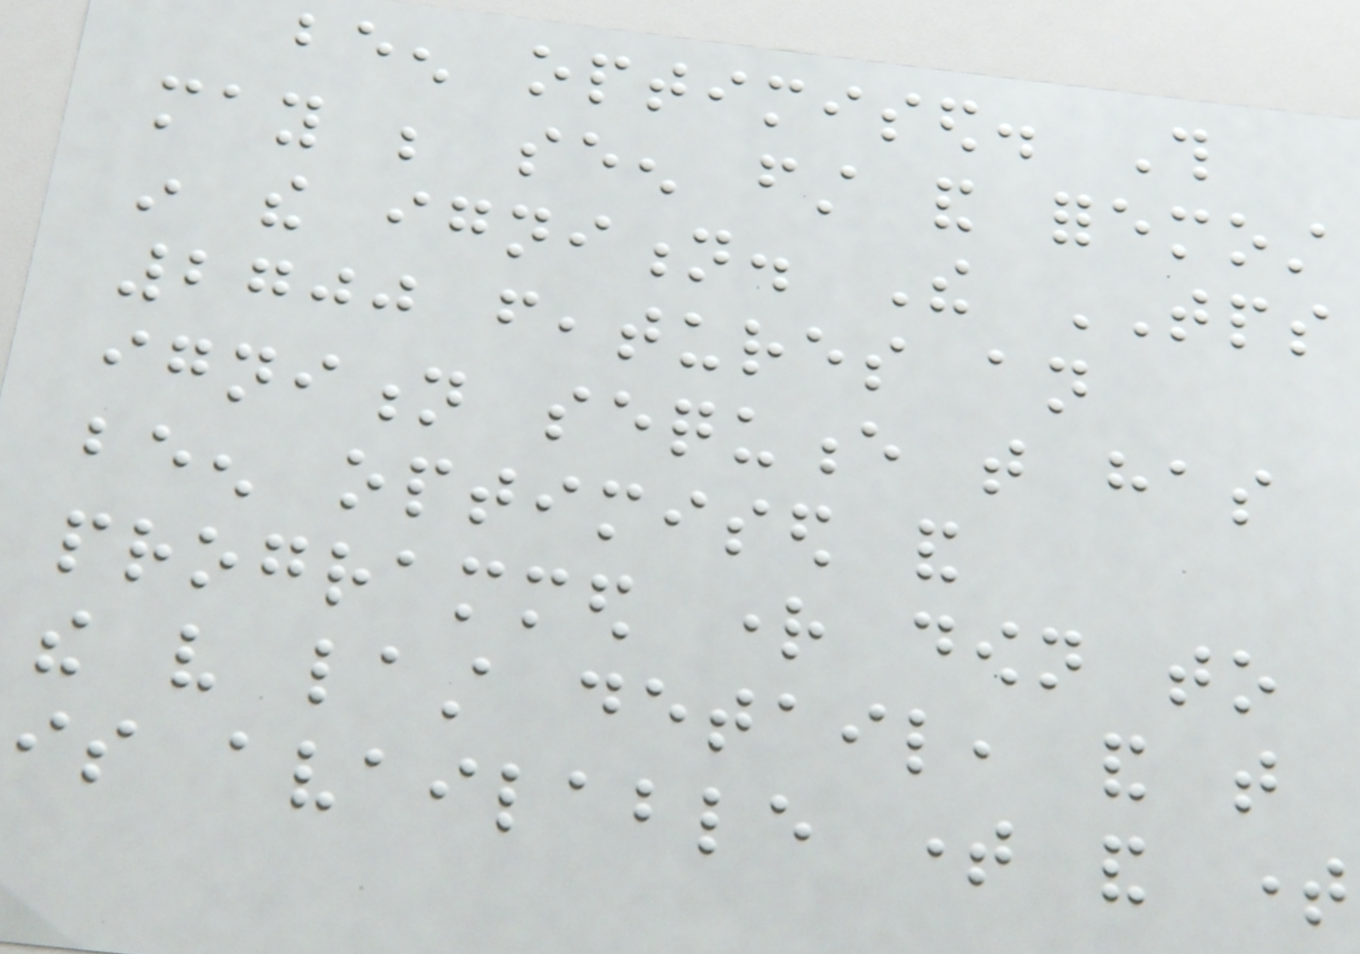been optimised. This
may be seen first and foremost
in the ignition. The TPS
2700 features an
ignition sequence that has
been optimised and
programmed right down to
the very last detail, and that
is available time and time
